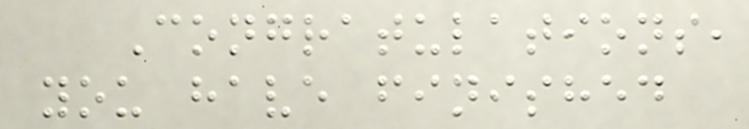Congratulations,
you have finished
